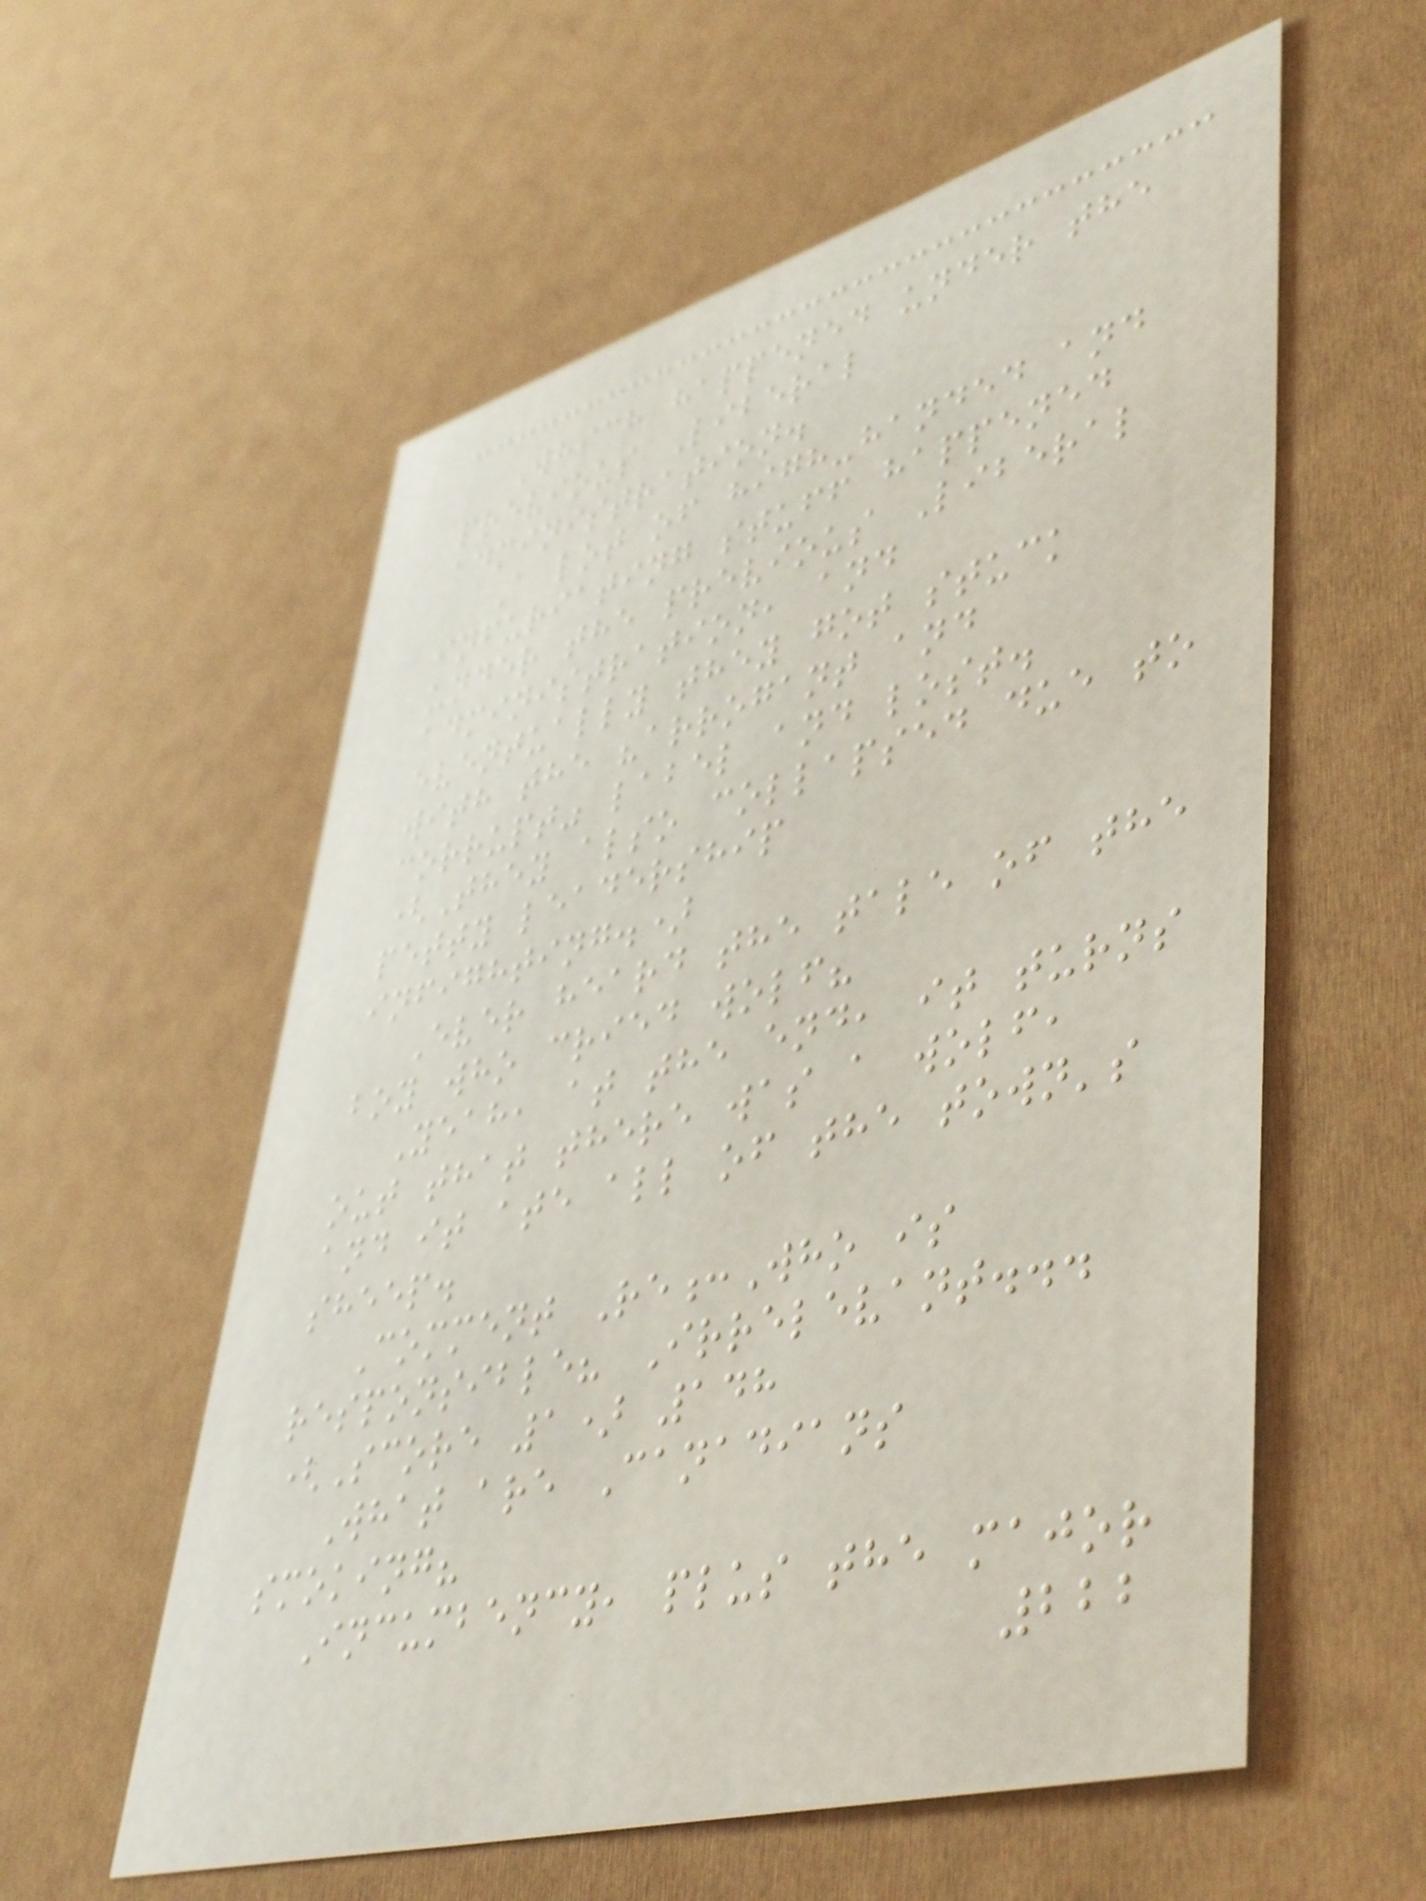Which happened under the
previous Liberal
administration.
A lot of high-handed and
infuriating stuff happened
under the previous Liberal
administration, and
eventually they got stuck
with the "arrogant and
corrupt" label and lost.
(They also collapsed due to
petty leadership
infighting.)
Ever heard the tale of the
boy who cried wolf?
Yeah, at the end, it turns
out that there was a wolf,
and it ate all of the town's
sheep.
Comment Re:Who is
responsible? Irrelevant...
(Score 1) 148
What are Canadians
smoking?
Incumbency, plus the major
222
